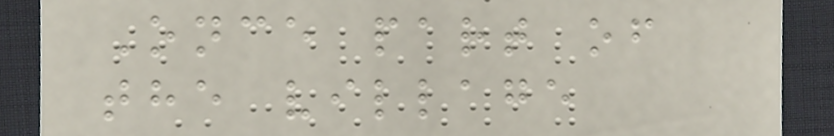Once part of
the village
